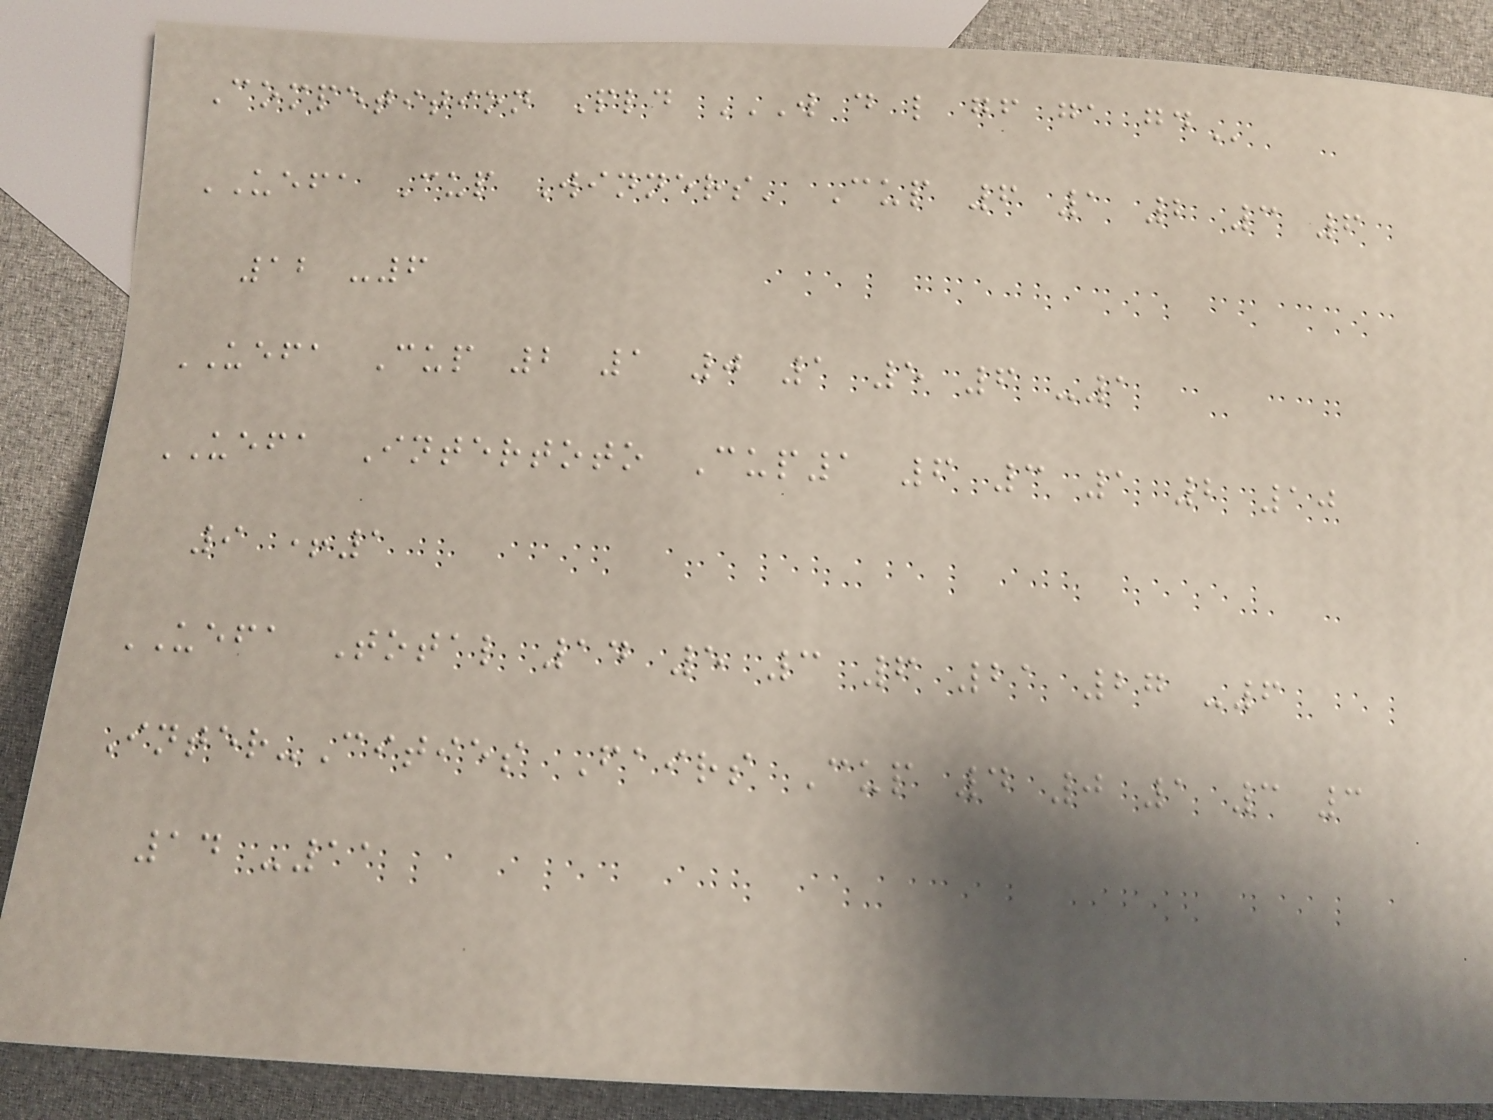Competition Pld W D L GF GA GD
UEFA Cup Winners' Cup 6 1 2 3 6
12 -6
UEFA Cup 2 1 0 1 5 6 -1
UEFA Intertoto Cup1 6 3 1 2 10
9 +1
UEFA Total 14 5 3 6 21 27 -6
Inter-Cities Fairs Cup 4 0 1 3 3
14 -11
